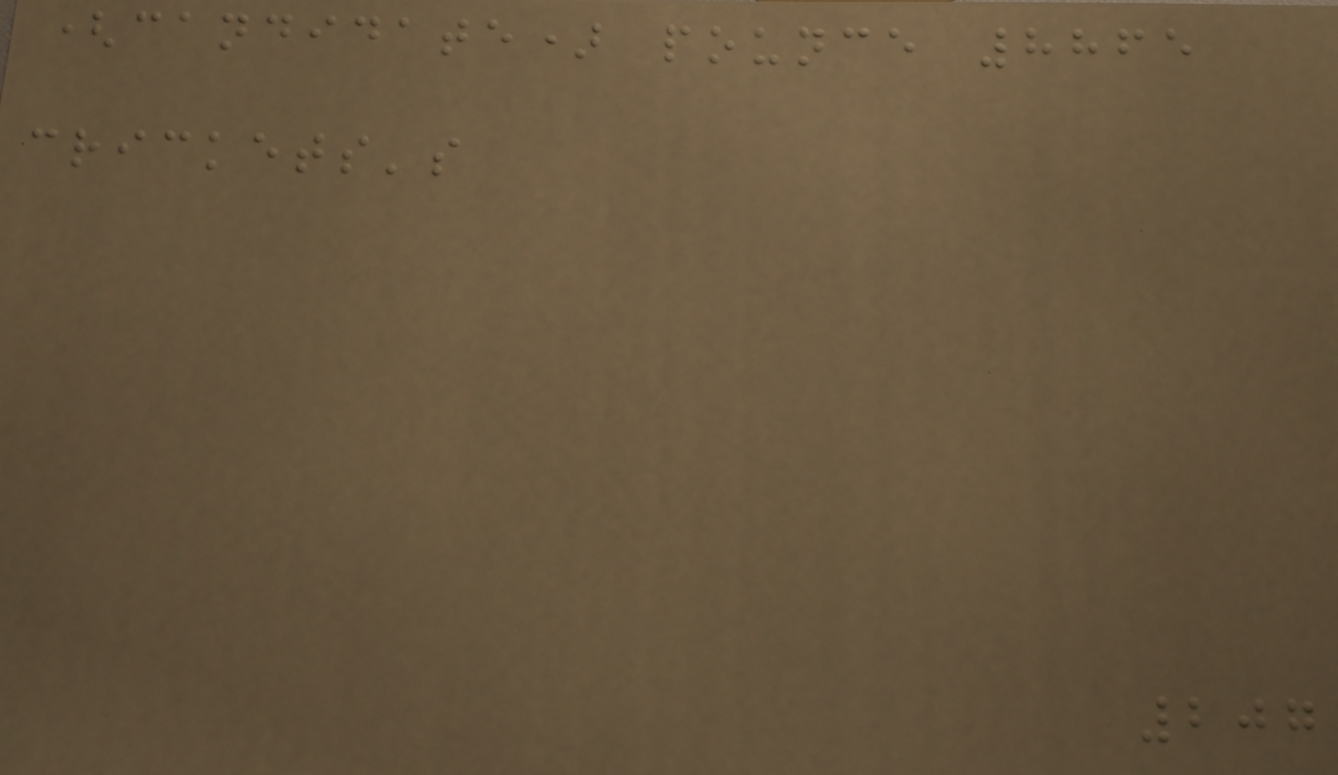(candidate) pounce 8865
crickets's
207
